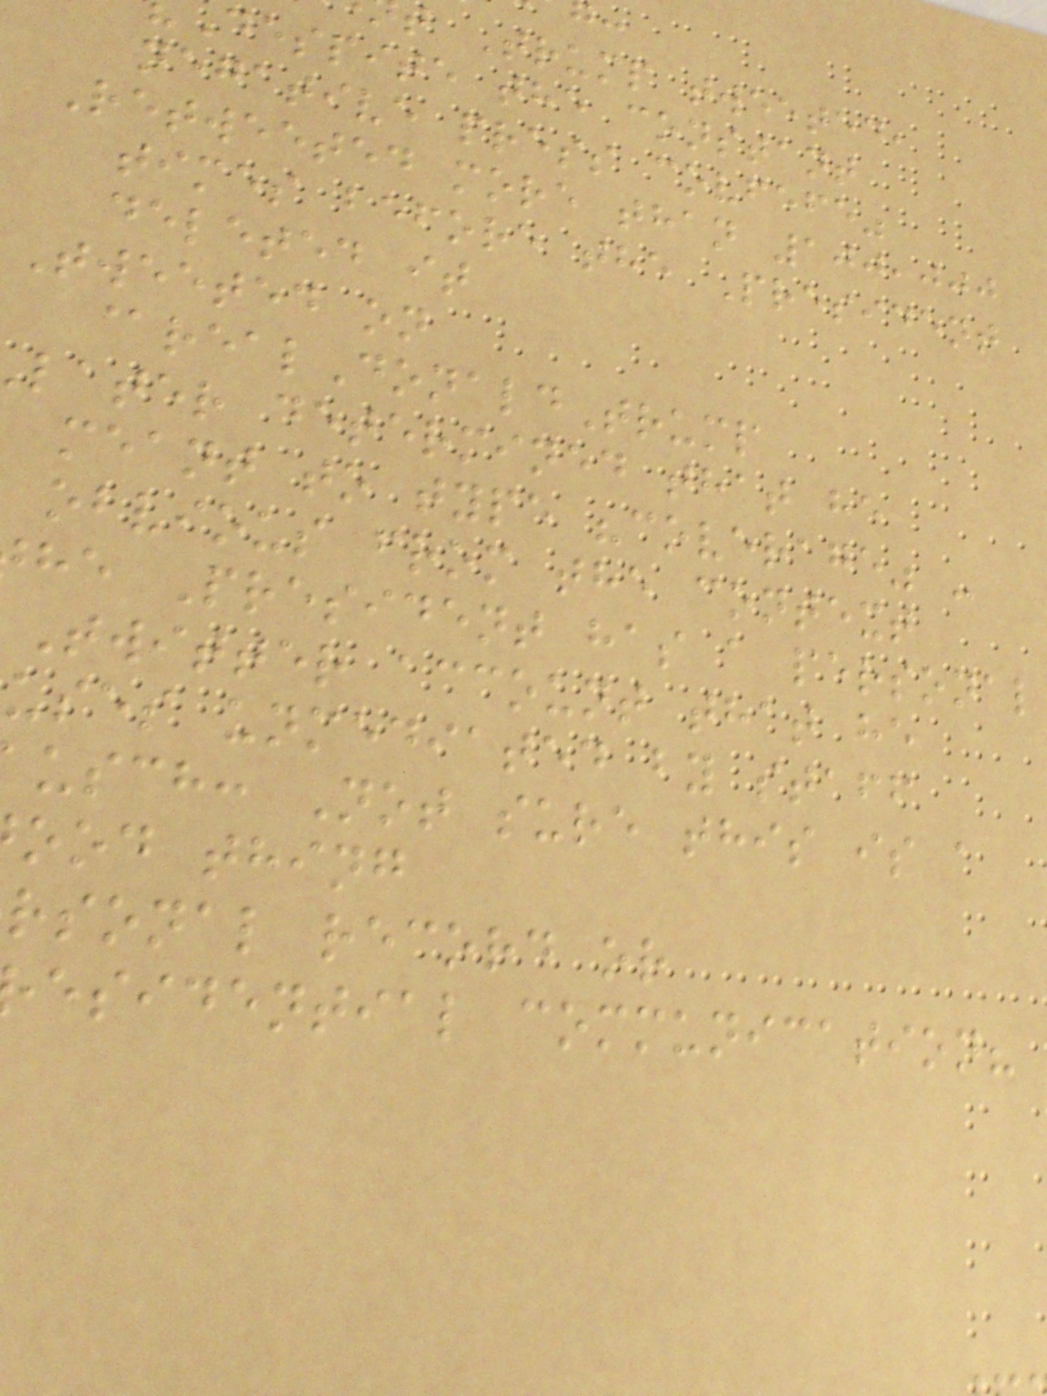t Trump tweeted,
despite the constant
negative press covfefe"
Retweeted more than 100,000
times before the President
deleted it
Tweeted on
@realDonaldTrump
later determined that he
meant to type "coverage" -
obvious from the context
he President has a personal
Twitter account that he
uses unmediated by staff
usch: Not sure this is a
ood thing
rsonal record or
esidential communication?
